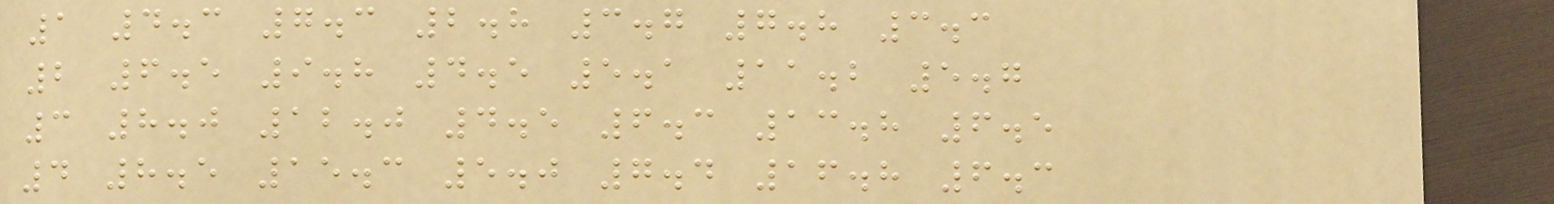1 4.3 7.3 2.8 3.7 7.8 3.3
2 6.5 9.8 4.5 5.1 11.2 5.7
3 8.0 12.0 4.5 6.3 13.8 6.5
4 8.5 15.3 5.0 7.4 16.8 6.3
